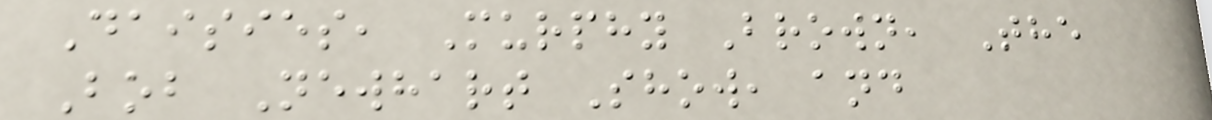Daisies, Murphy Brown, The
Bob Newhart Show, and
